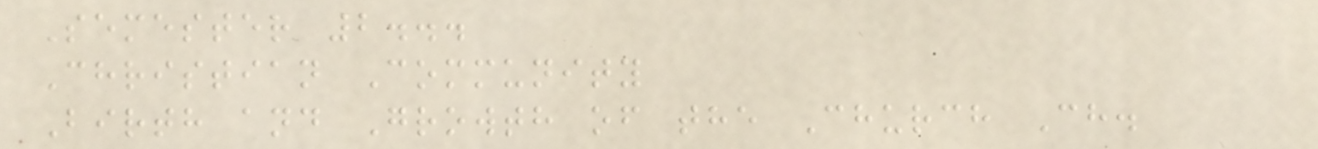Semester 2...
Christian Community
Birth and Growth of the Church Ch.
